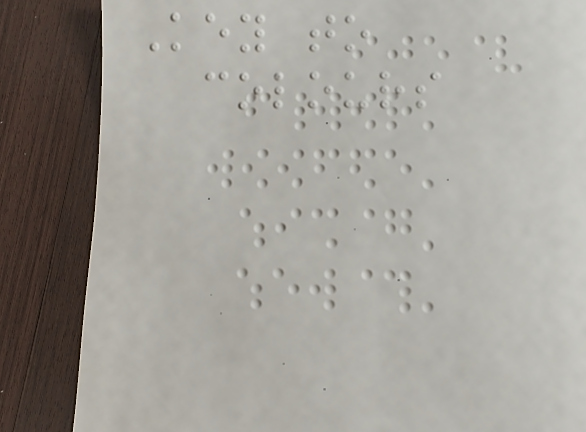Key to
colours
